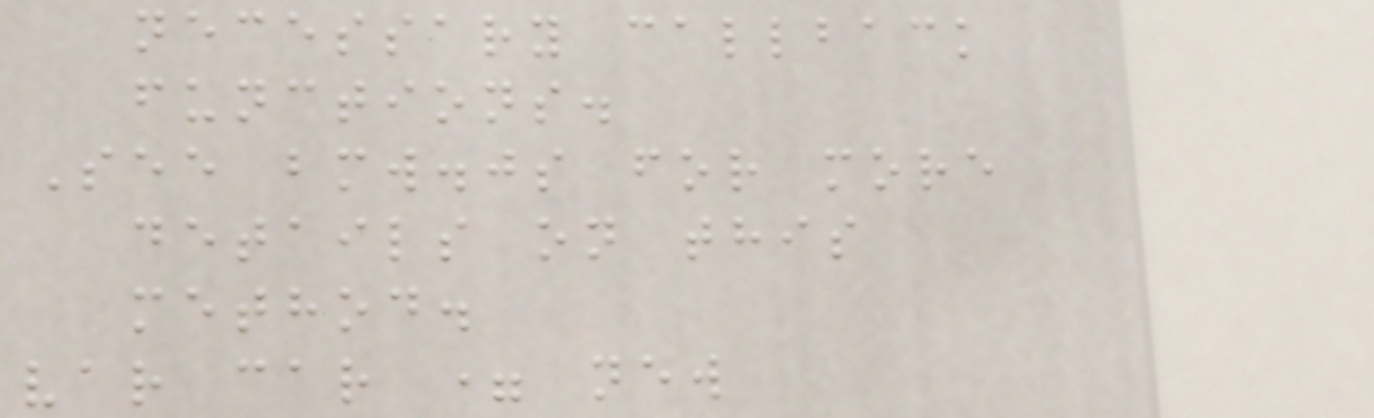necessary callback
functions.
See bmw.js for more
details on this
method.
var car = new
